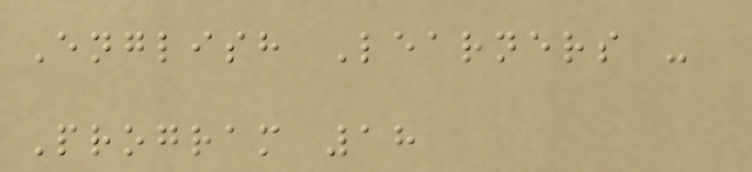English Learners -
Program 18
